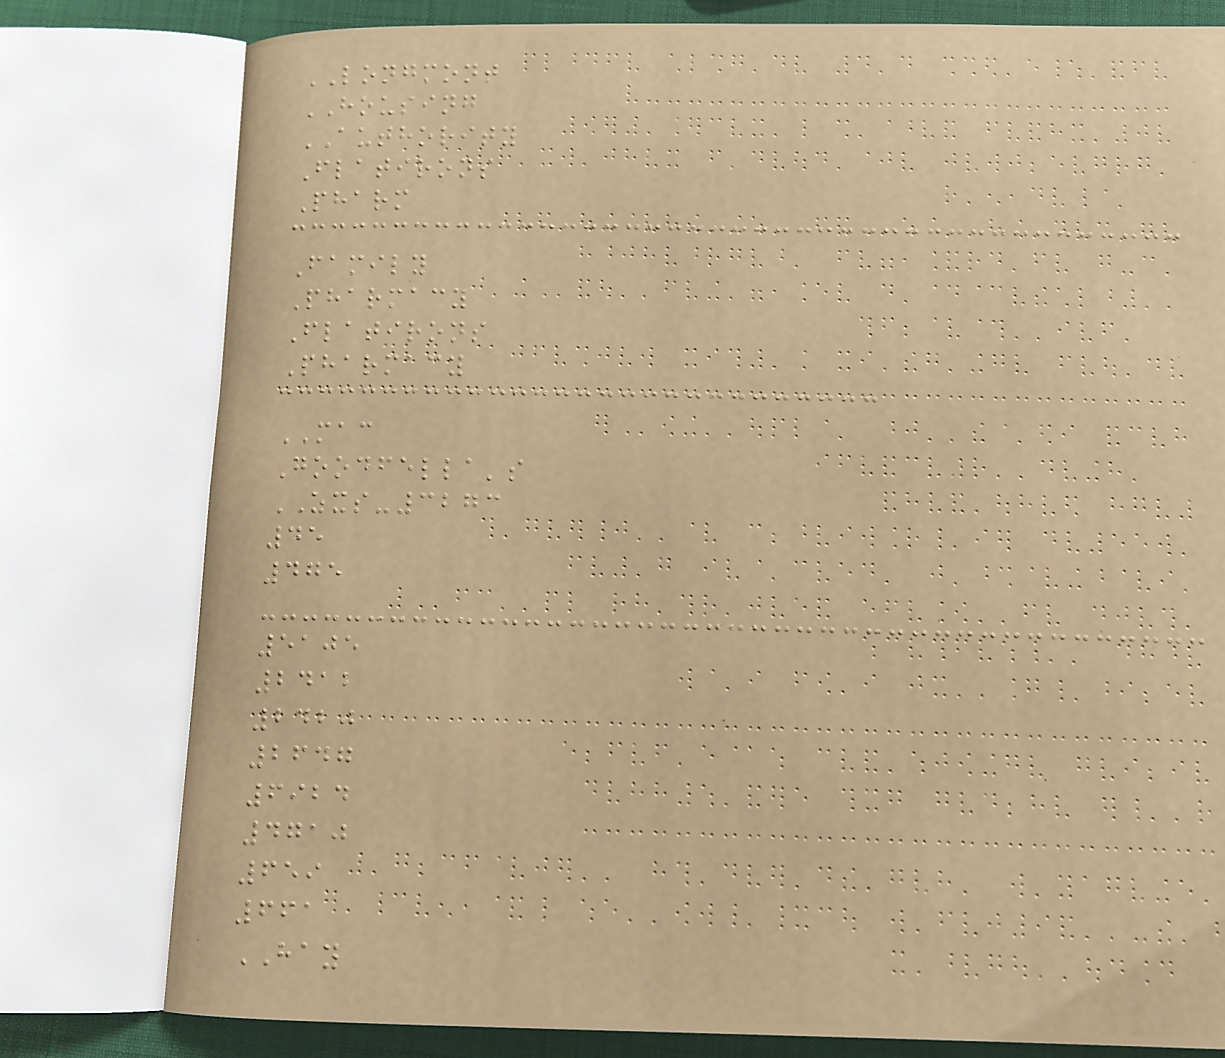LONGMONT
HOUSING
AUTHORITY
Flatirons
Pharm
Family
Pharmacy
Flatirons
Pharmacy
MAC
Goodfella's
ZXS-3273
45
475
5105
2412
2420
2647
6924
4710
659
661
HAY
